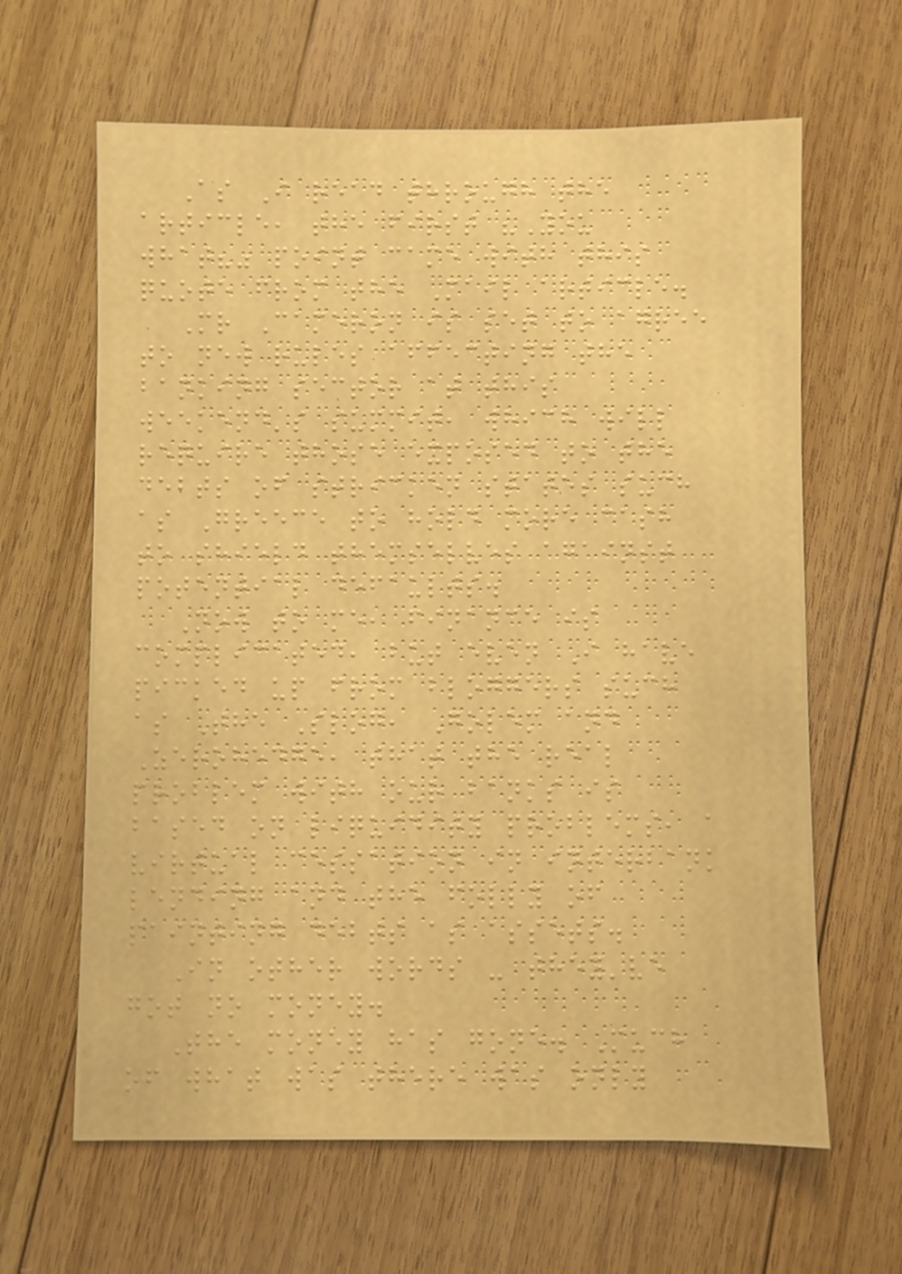As I read through the
article, the first "You
what?" point came with this
quote from the Mail article.
Mr Cameron is set to agree
to new rules affecting the
banking sector at this
weekend's summit, which will
require those exposed to the
debts of stricken states such
as Greece to hold more cash
to shield themselves against
potential defaults.
Now to me, finance is
complicated, but even I have
picked up from bloggers such
as The Slog, Golem and
Zerohedge, that the real
problem with our banks is
based on liquidity problems, a
virtual cessation in interbank
lending and the folly of
painting debts as assets.
In other words - they've
got no money.
The money has gone. Much
of what was there was only
